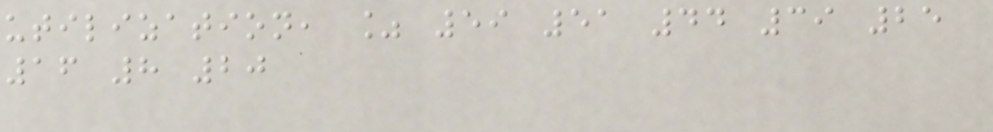utilization, % 59 51 44 39 25
16 8 20
